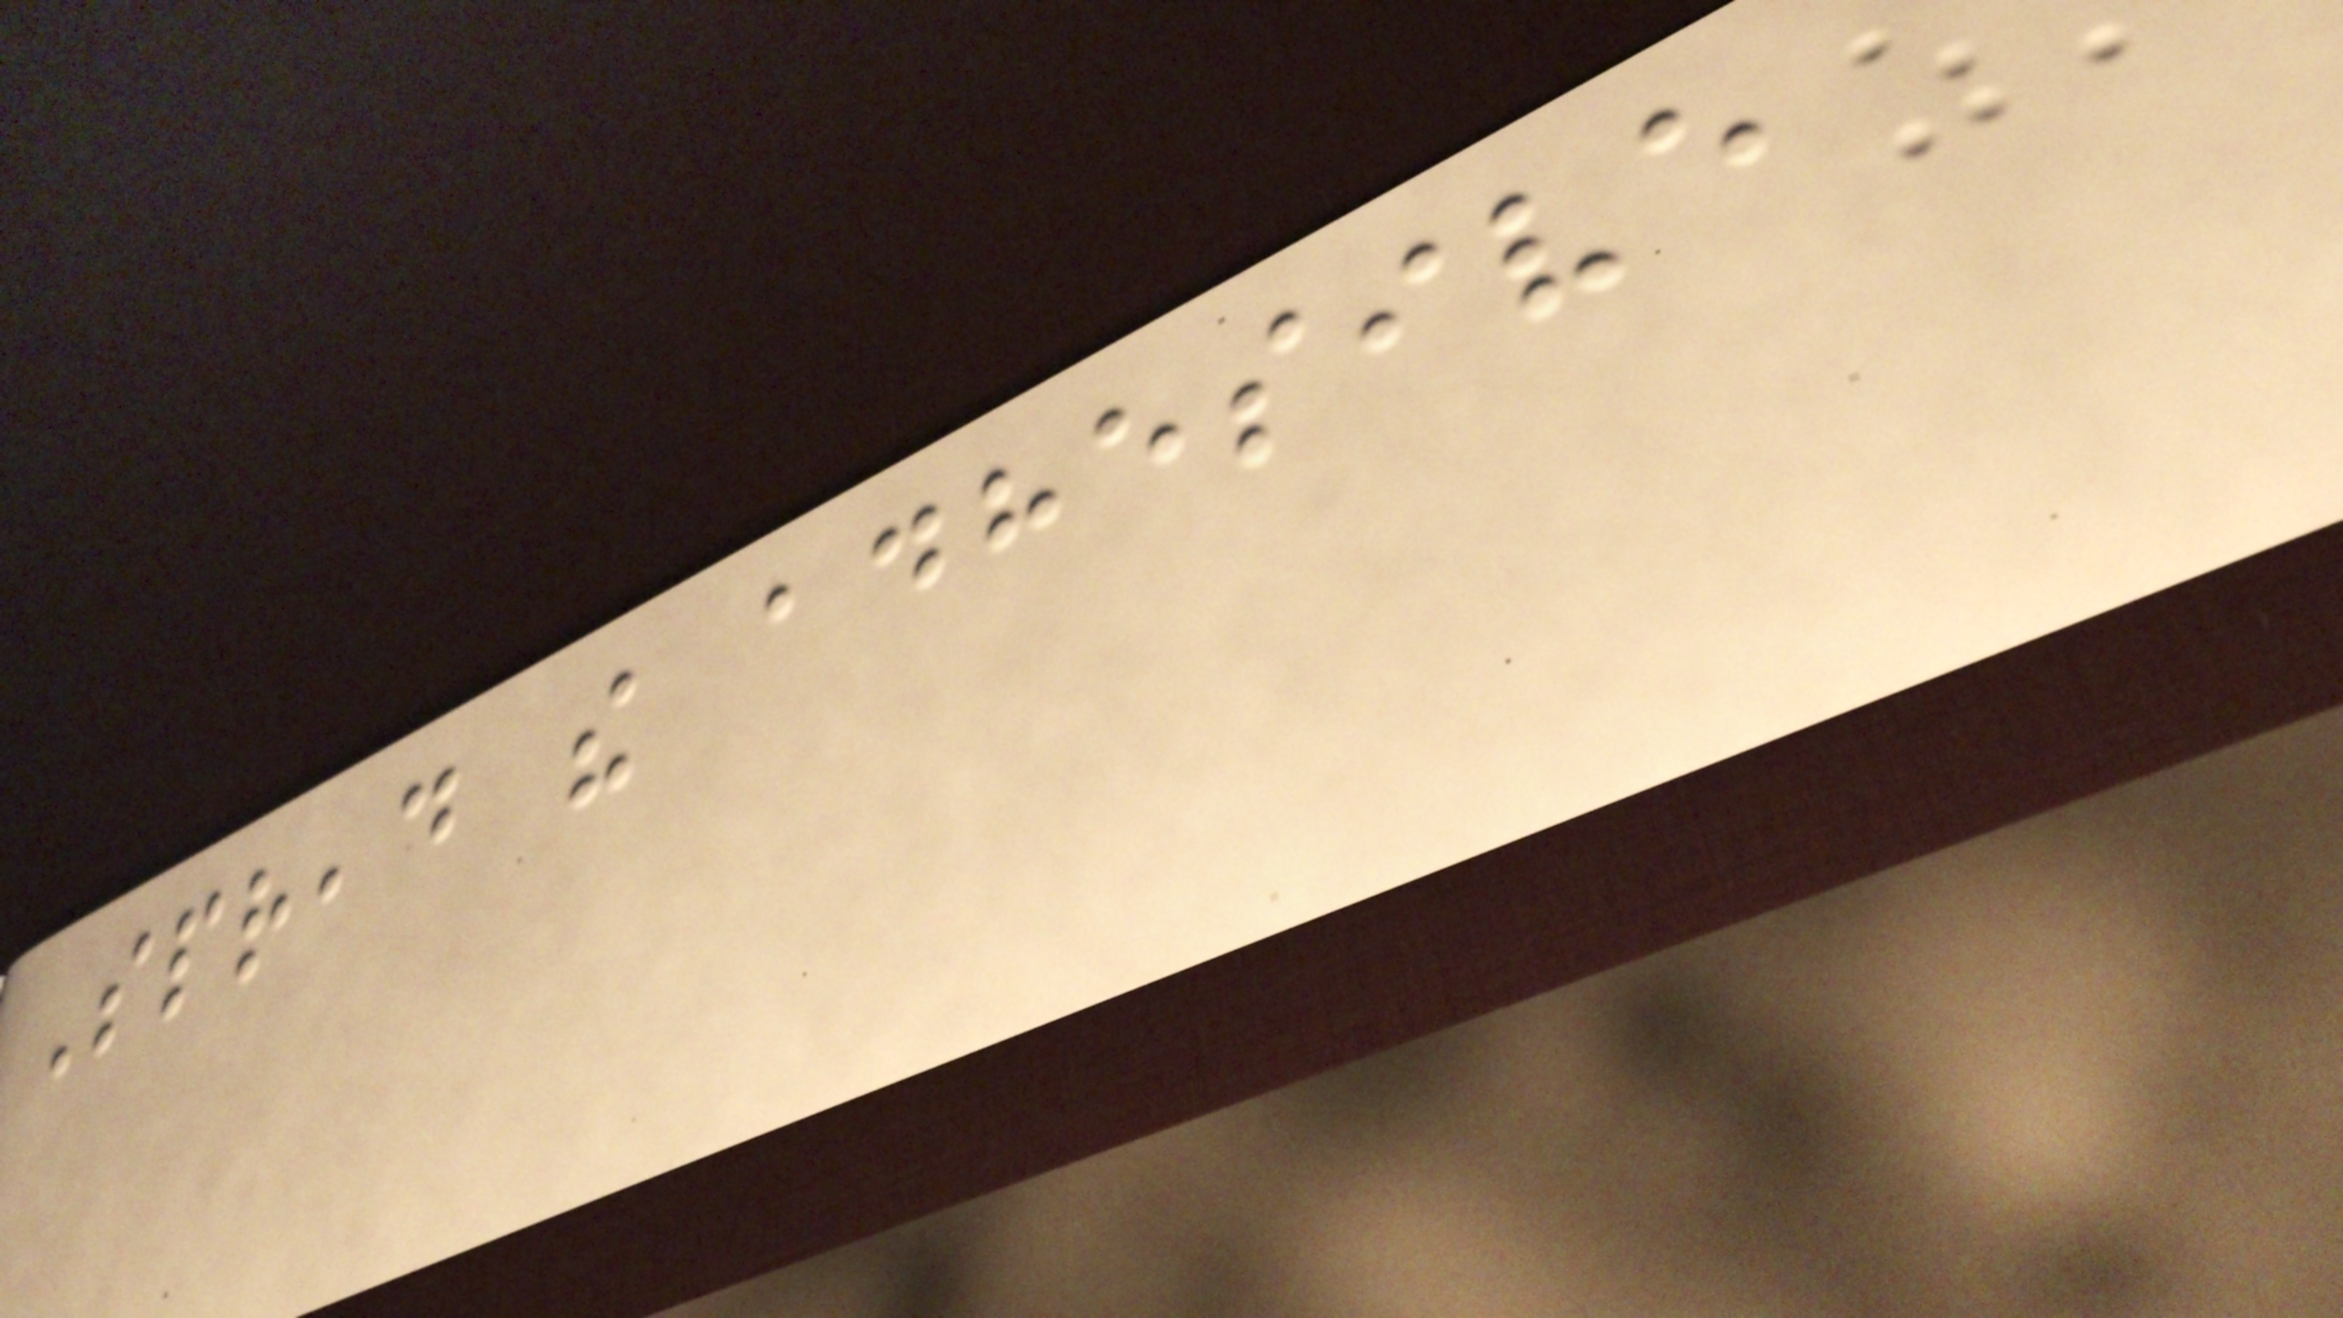Spread the adhesive
